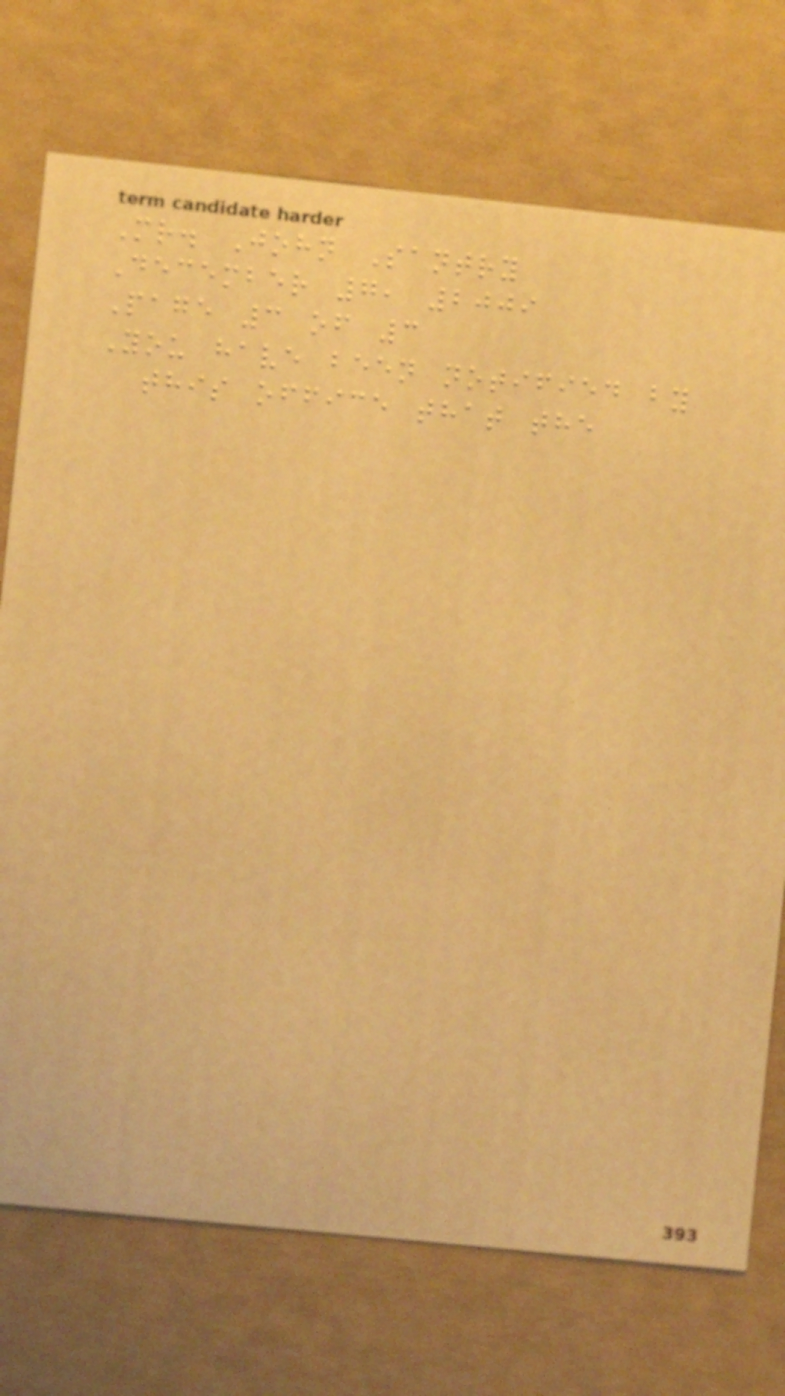Mr. John Santry
December 7, 2009
Page 3 of 3
You have been notified by
this office that the
